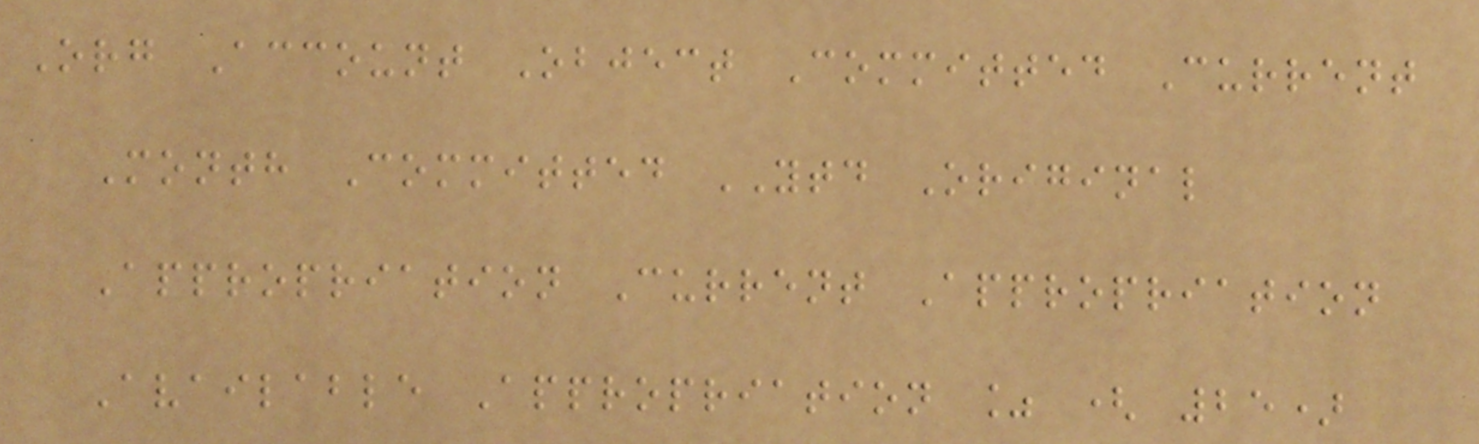Org Account Object Committed Current
Month Committed YTD Original
Appropriation Current Appropriation
Available Appropriation % ( 25)
